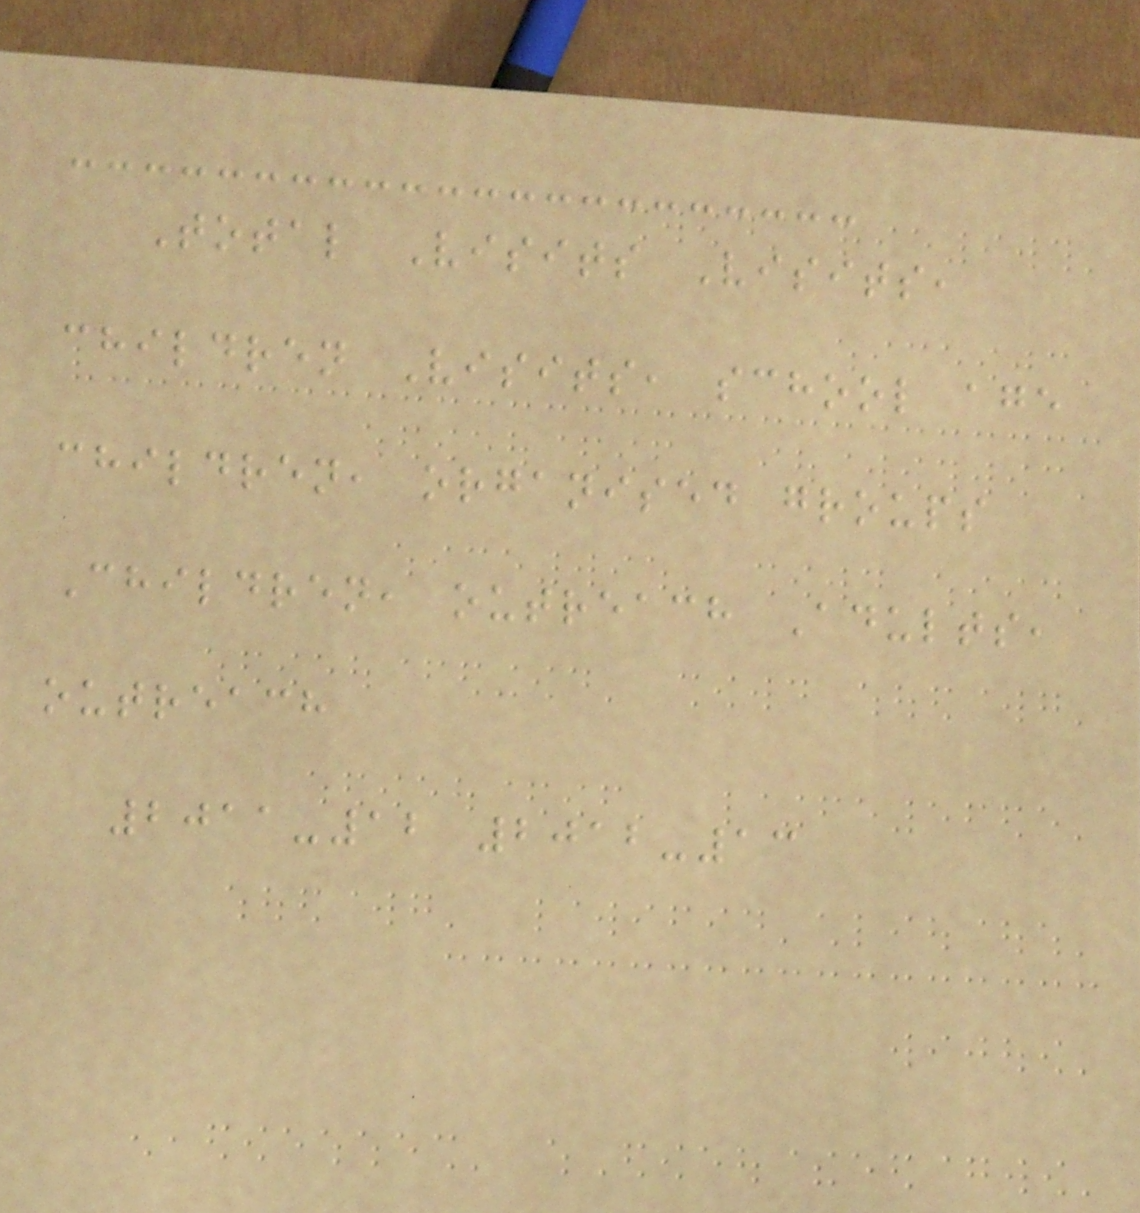Total Visits Visits,
children Visits, school age
children, organised groups
Children, outreach Adults,
outreach
2011-12 2012-13
